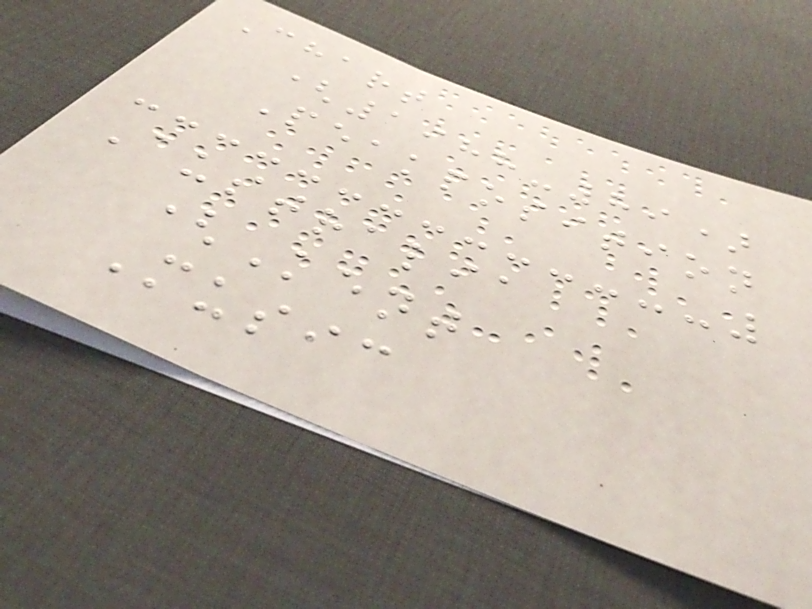Chart
(1988-89)
Peakposition
Australia
(Kent
Music
